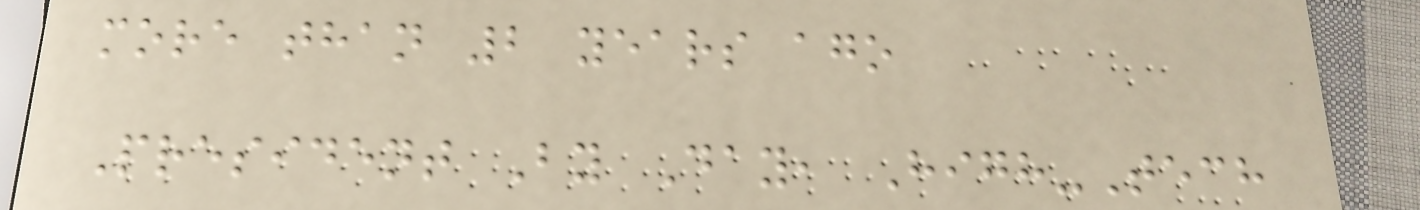more than 2 years ago
President By Day, High-Tech
